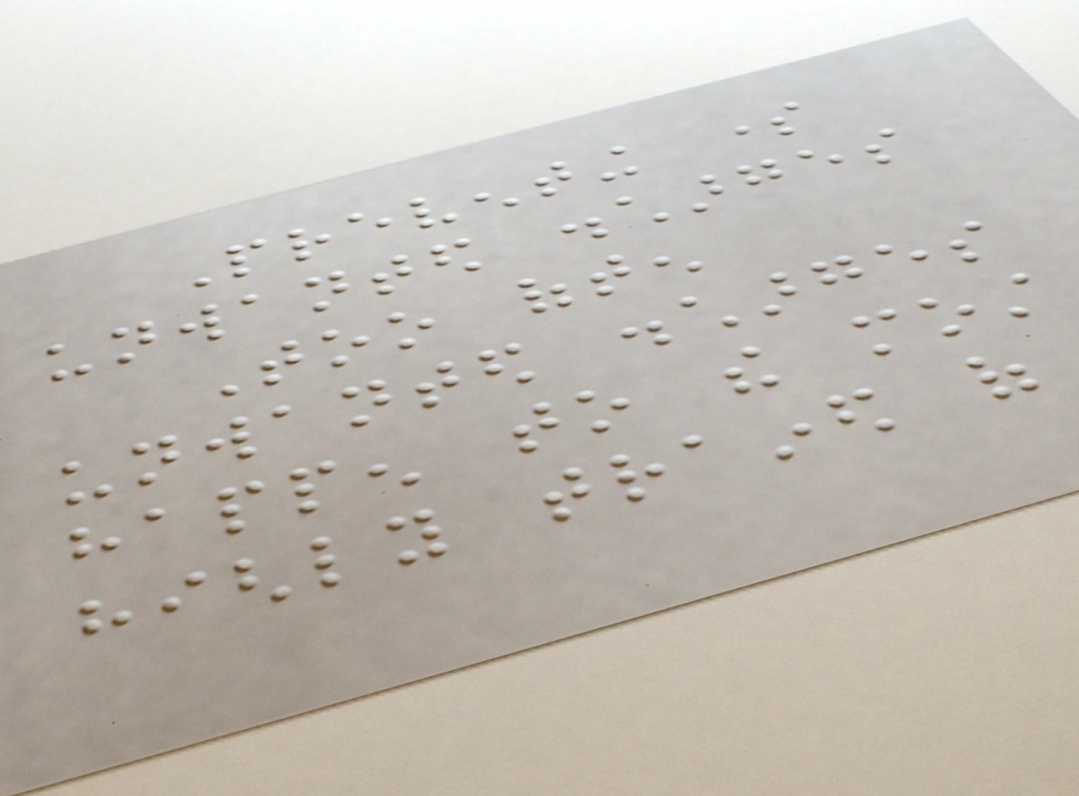Preventing some
unwanted discharges
Too often
unwanted discharges
happen to the most
highly trained of
